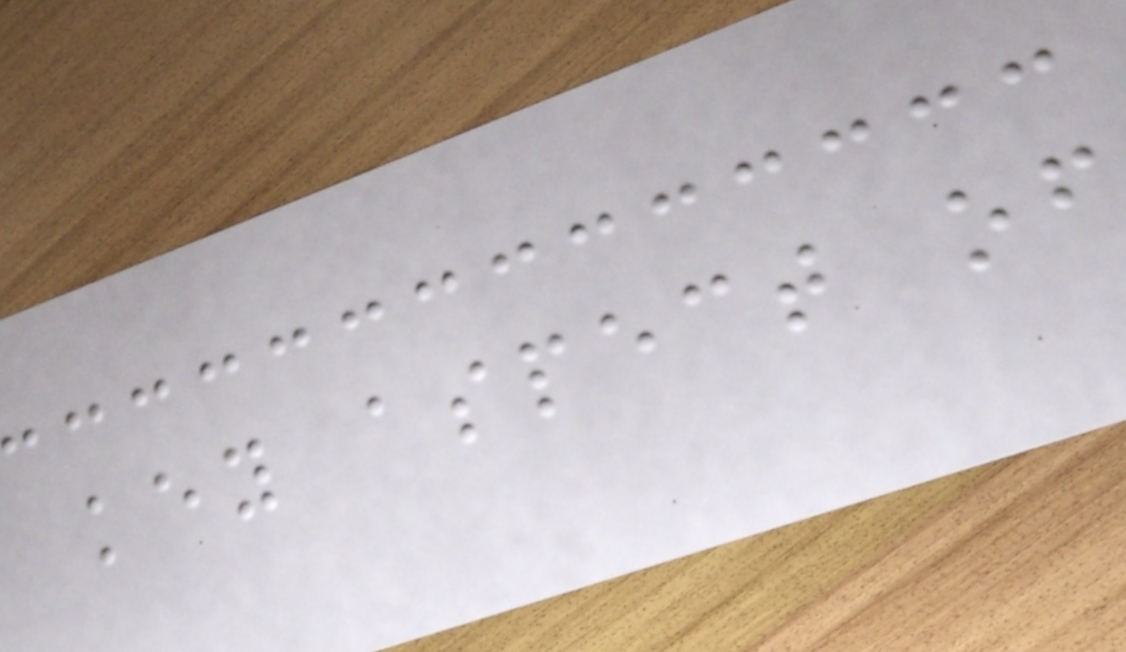key aspect of
